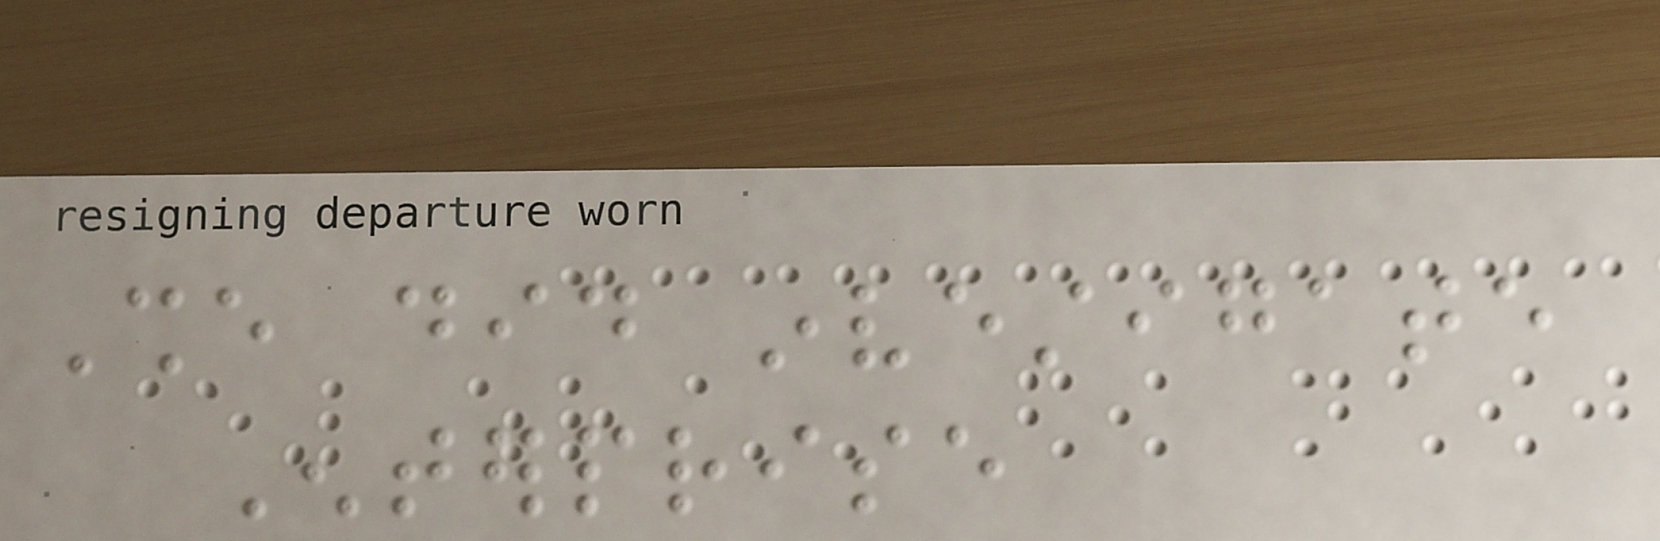She did investigate
Enterprise
